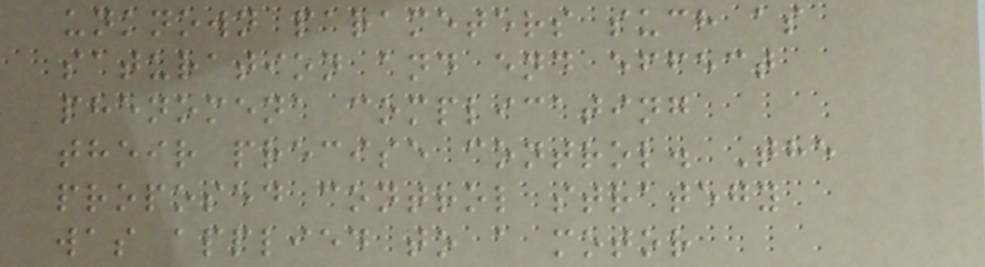unknown parameters such as
saturation and end effect
phenomena complicating
their precise control. The
proposed control strategy
was applied to a motor
